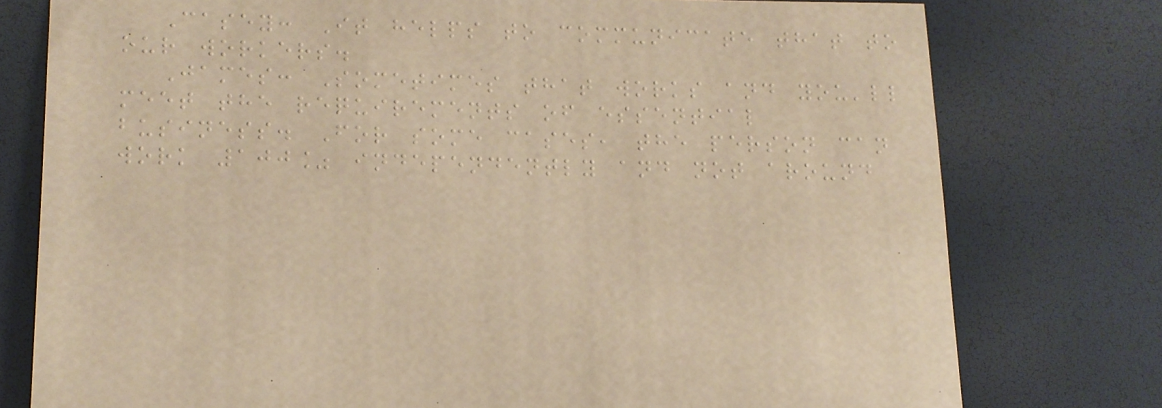Casey: It helps to communicate that to
our workers.
James: Sometimes that works and you'll
meet the requirements of essential
business. For some cases, the person can
work 100% independently and not around
